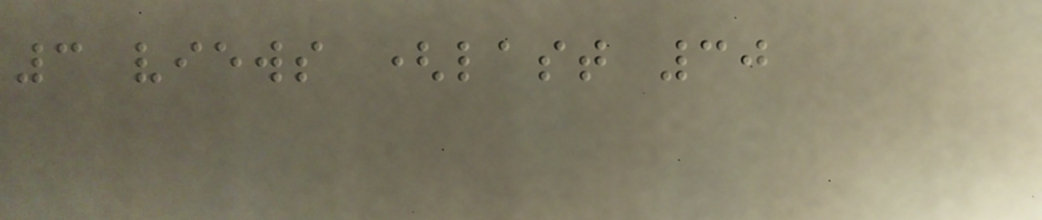3 views (last 30
